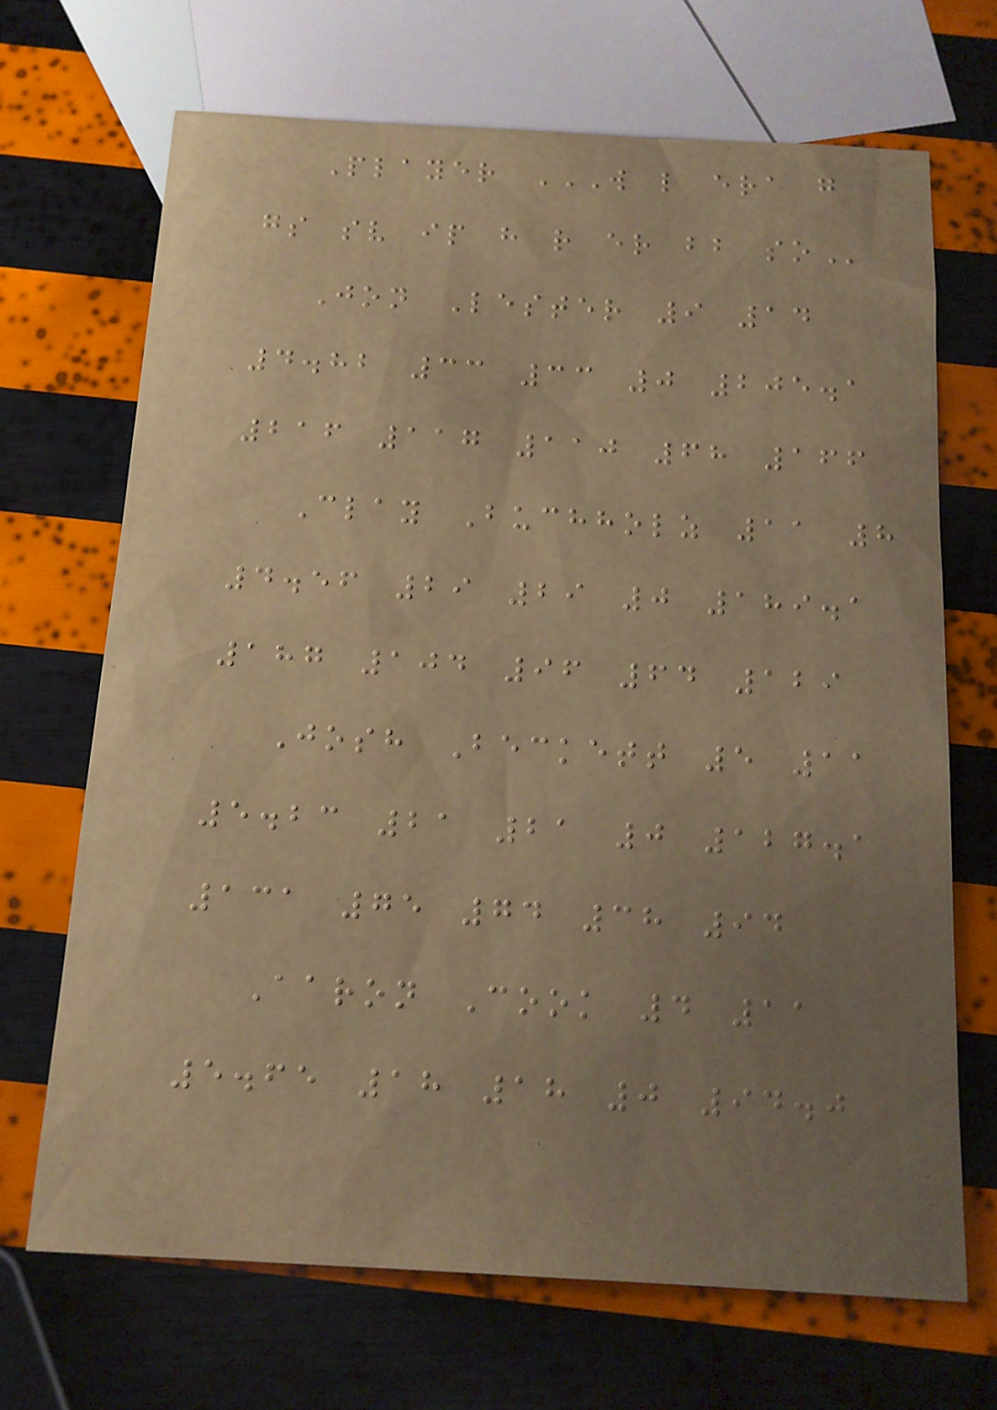Player W L ERA G
GS SV IP H R ER BB SO
Jon Lester 9 14
4.82 33 33 0 205.1
216 117 110 68 166
Clay Buchholz 11 8
4.56 29 29 0 189.1
187 104 96 64 129
Josh Beckett 5 11
5.23 21 21 0 127.1
131 75 74 38 94
Aaron Cook 4 11
5.65 18 18 0 94.0
